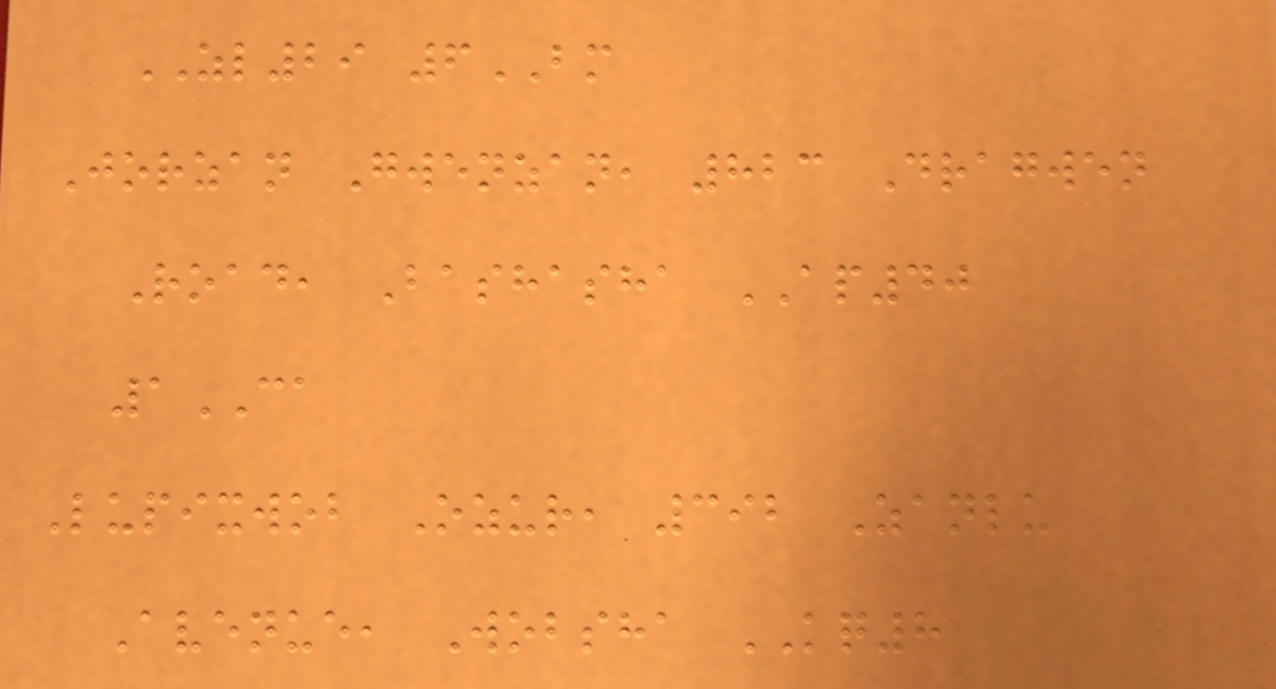ZL29 6BM
Jorzan Gwenzan, 823 Dragwen
Road, Bashasha AP40
1CA
Lupixwob Ozur, 392 Zanlu
Avenue, Wobsha KQ8
